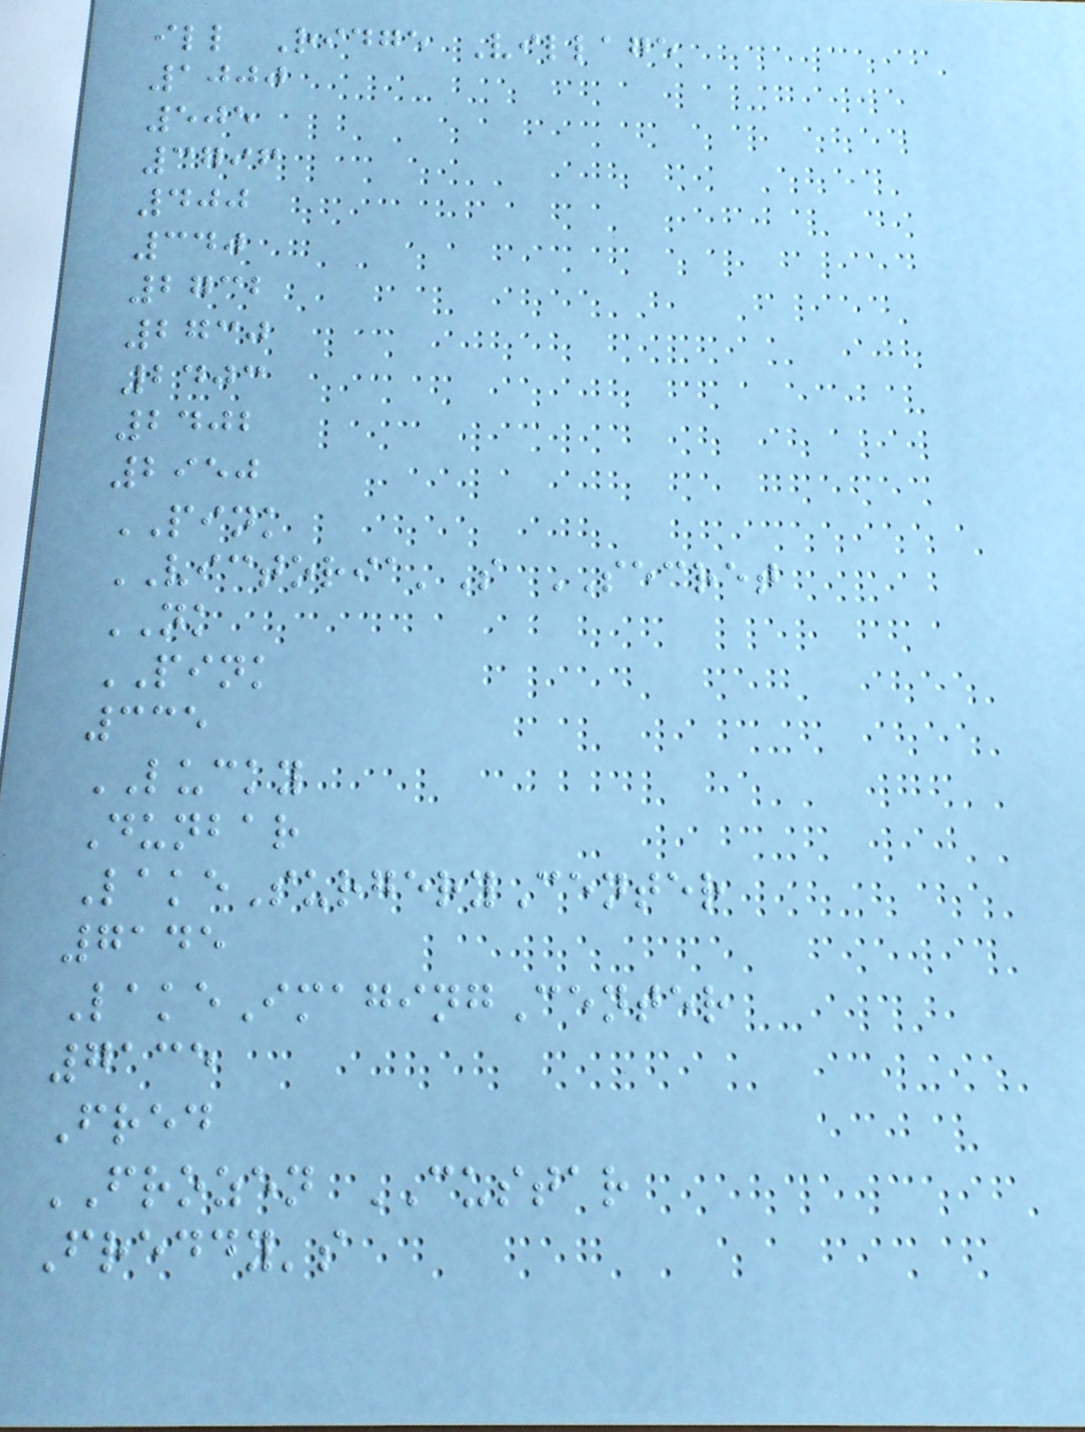ill Ridge Village
1000
505
3796
400
340
2732
2730
2403
2402
2950
PINK
VICTORIA'S SECRET
NK
PINK
335
LUCKY
Dunbar
LakeSurgeryCenter
7145
LakeImagingCenter
7135
Fred
FROZEN CUSTAR
Freddy's
